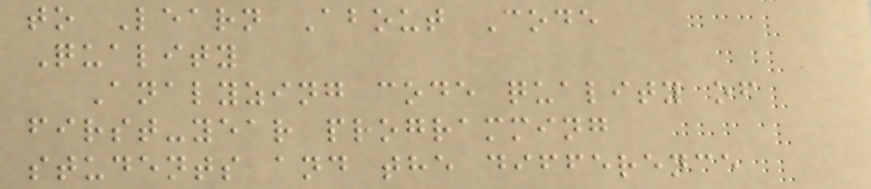to Learn About Code
Quality
Analyzing code quality of
first-year programming
students and the difference
